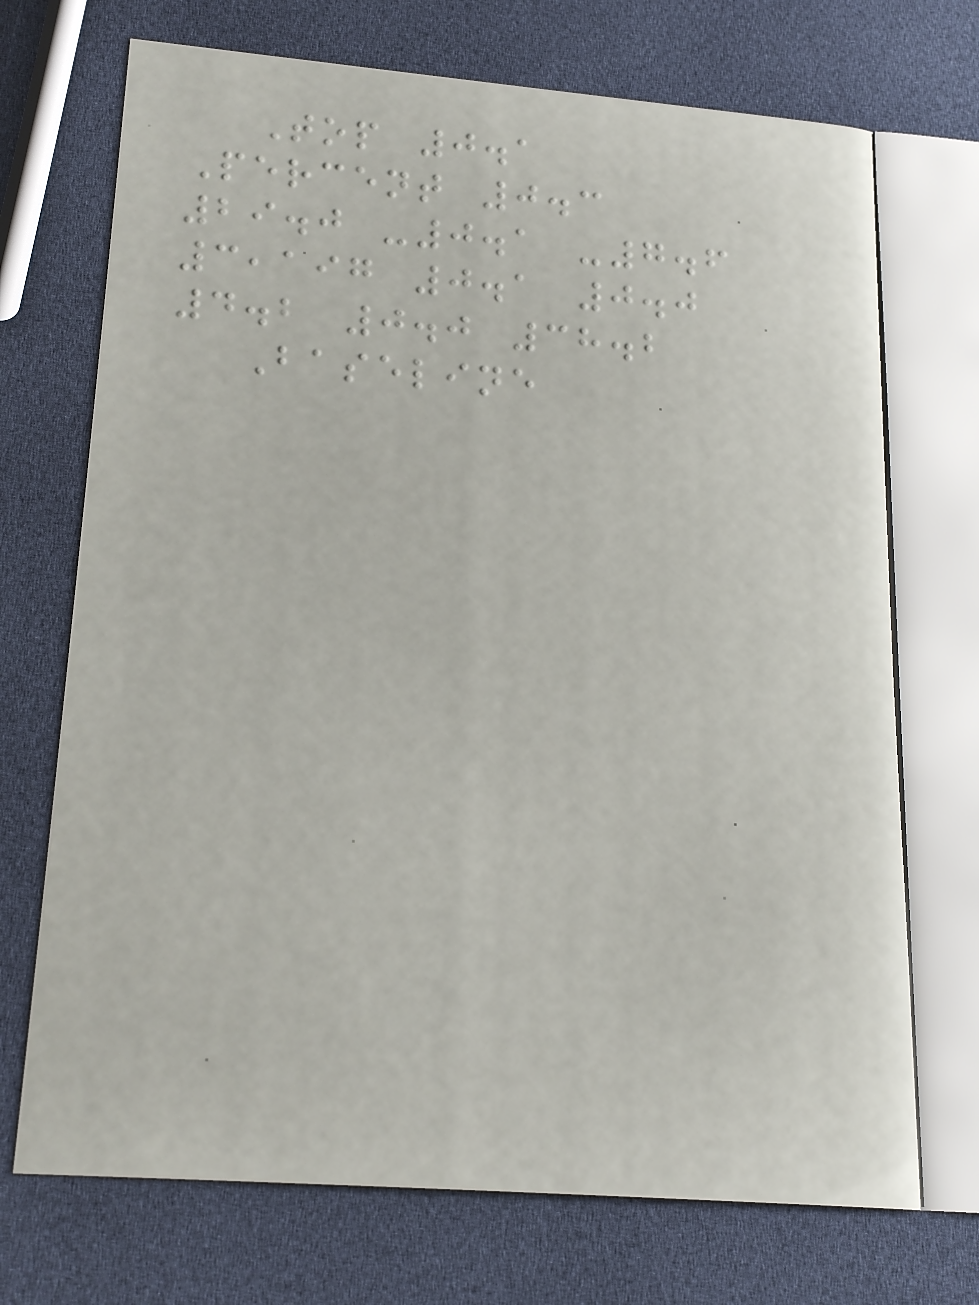Top 0.1
Percent 0.3
29.0 -0.1 -7.6
3,197 0.1 0.0
4.2 0.0 38.2
Baseline
